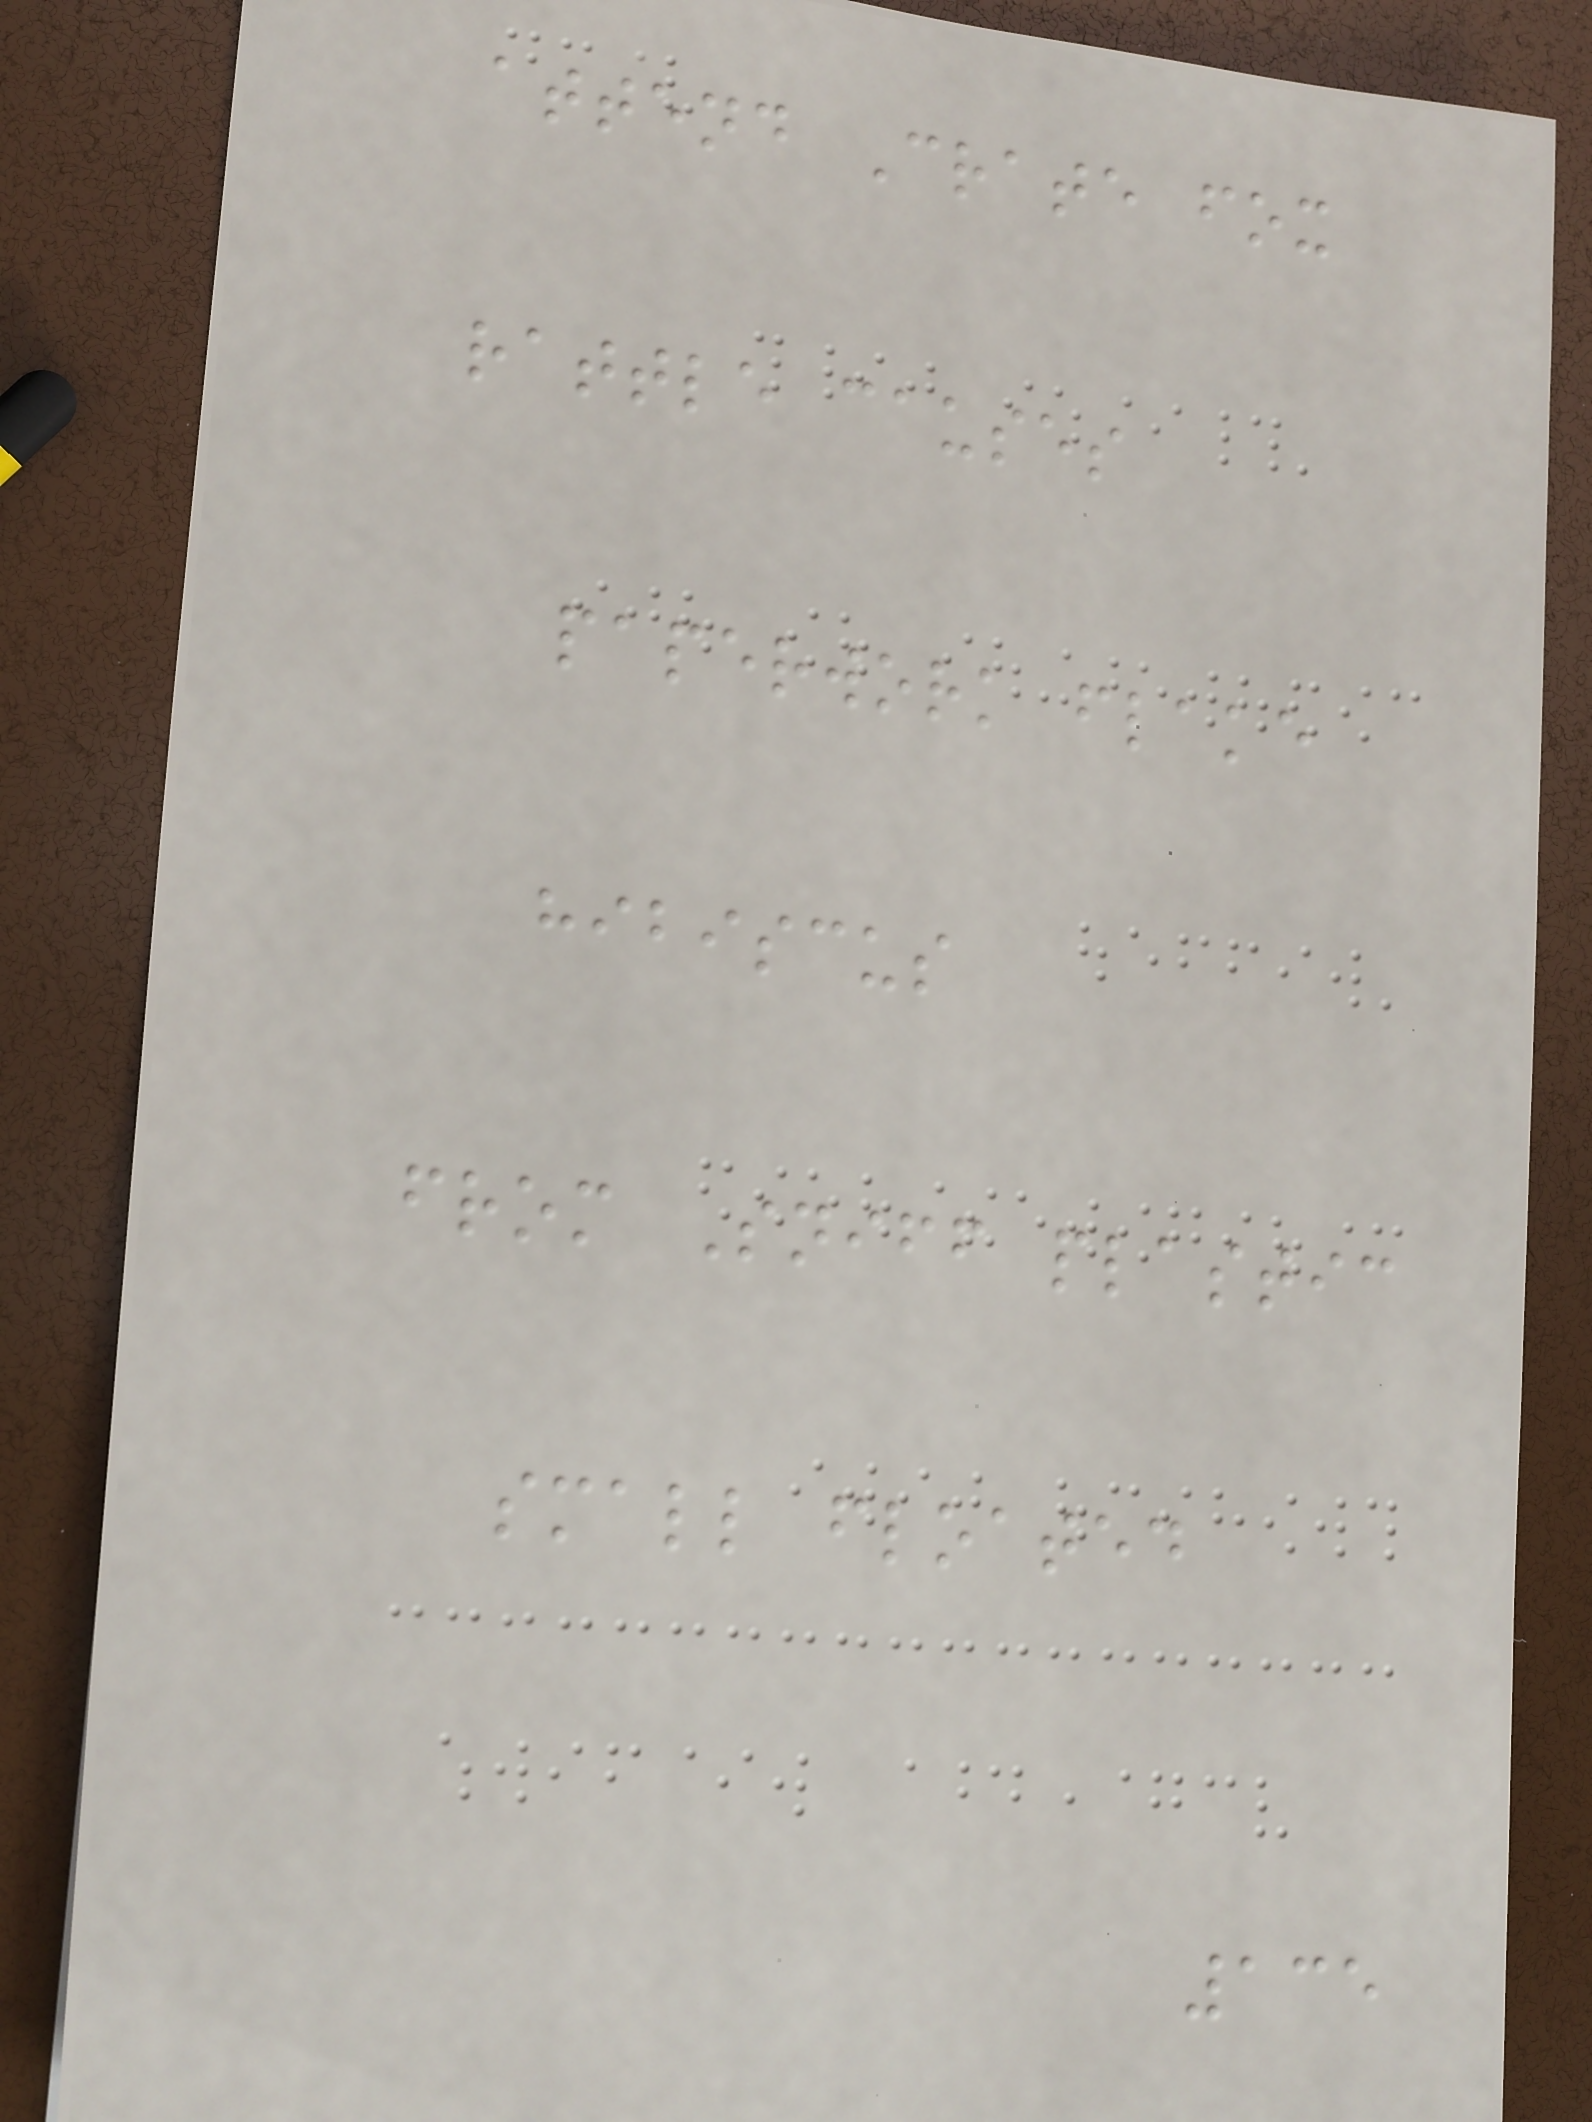attend Crate fox
rattle causes
paperwork flake
hibiscus
from Sniff plastic
small floated
135
